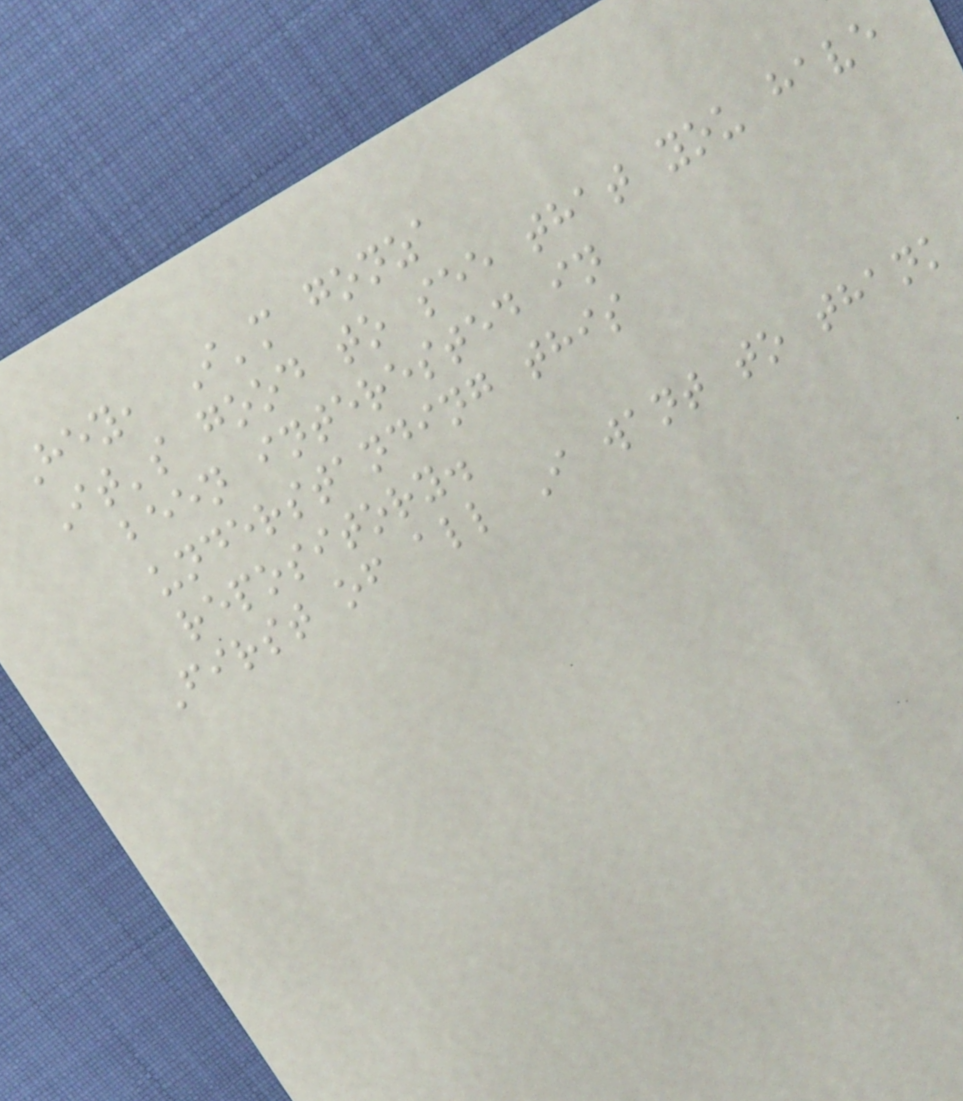Hey, I'm gonza
It's good to see that you have
been interested in
understanding this
repository.
First of all I want to thank
